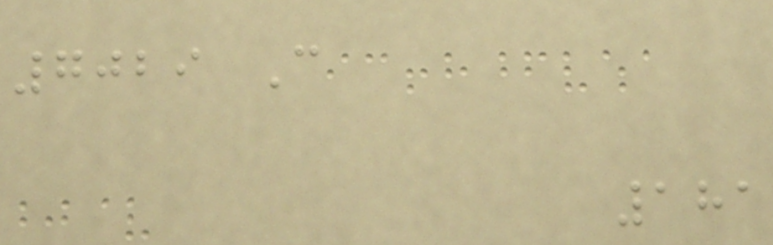7029 C
181
